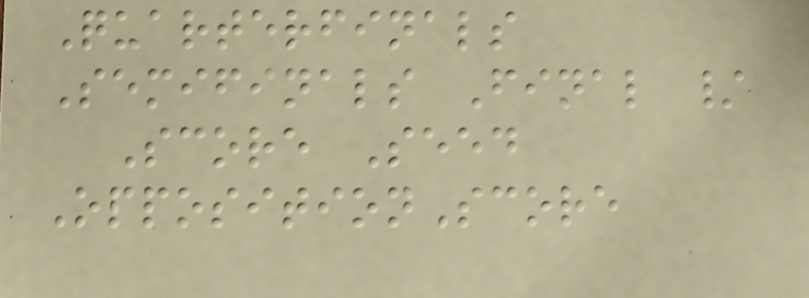Quarterfinals
Semifinals Final /
Score Seed
OppositionScore
